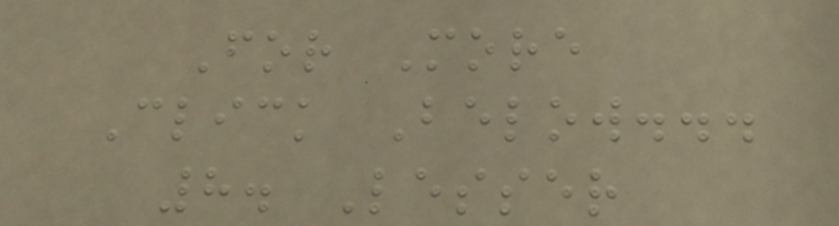For More
Click Below...
8. Lesser
